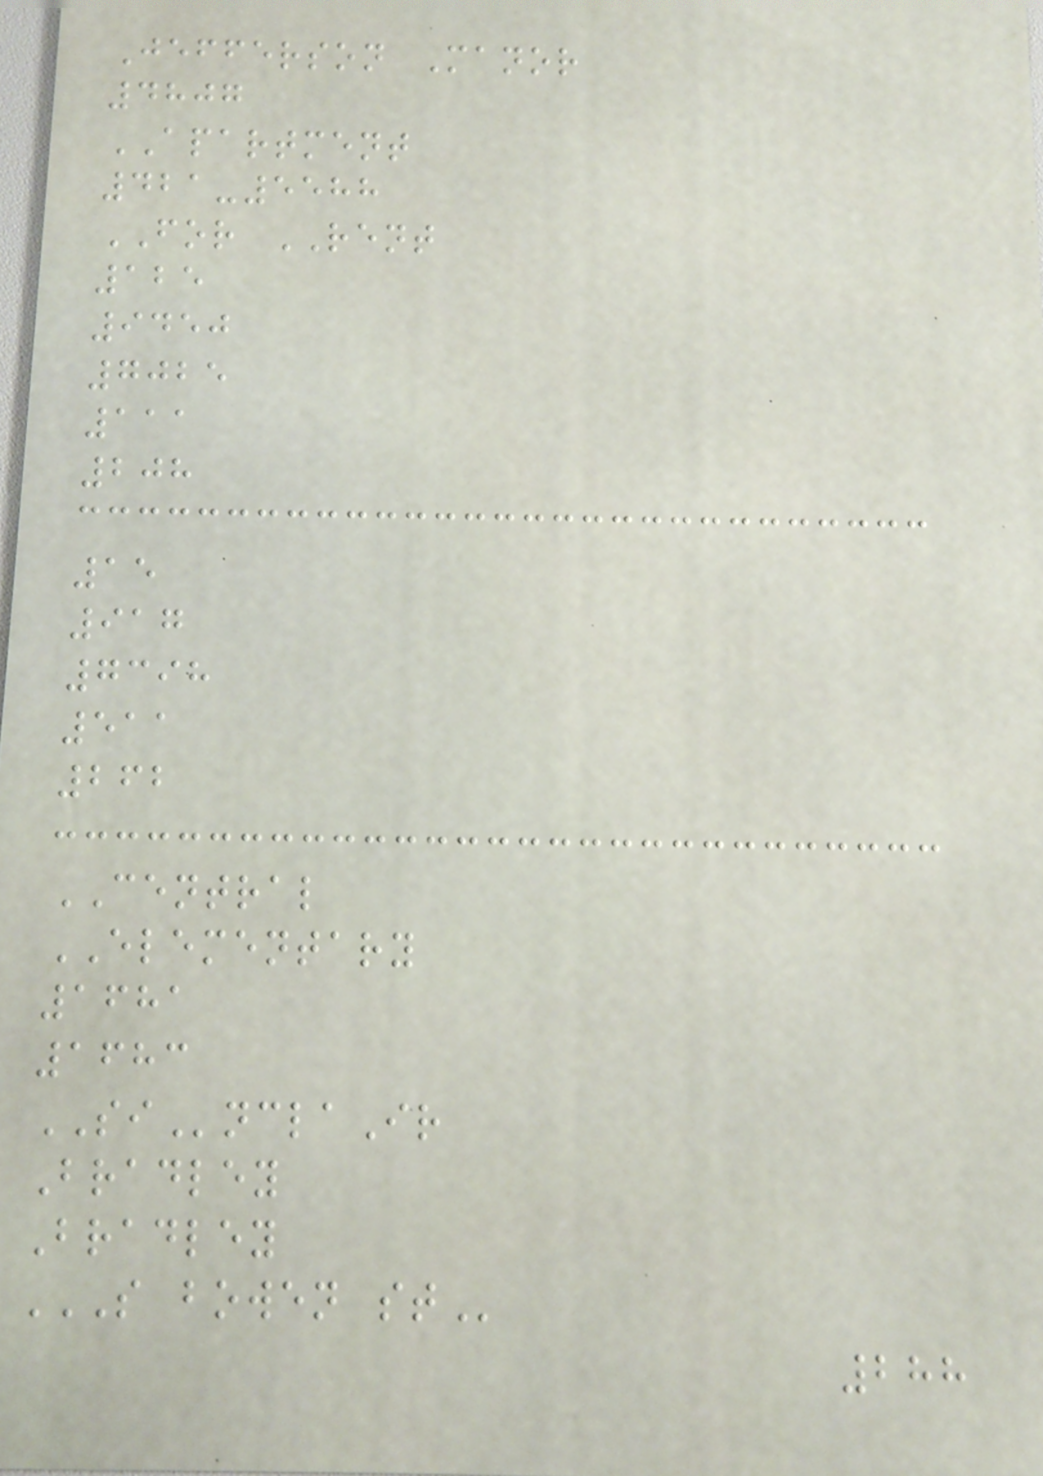Jefferson Manor
4807
APARTMENT
421-5588
FOR RENT
125
9450
7025
111
208
15
917
7398
511
262
CENTRAL
ELEMENTARY
1681
1683
SInclaIr
Bradley
Bradley
S BOWEN ST
288
